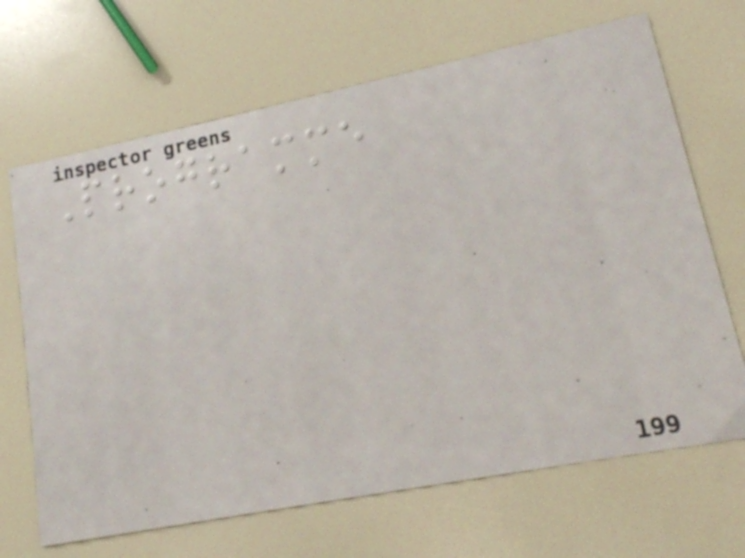Programme
